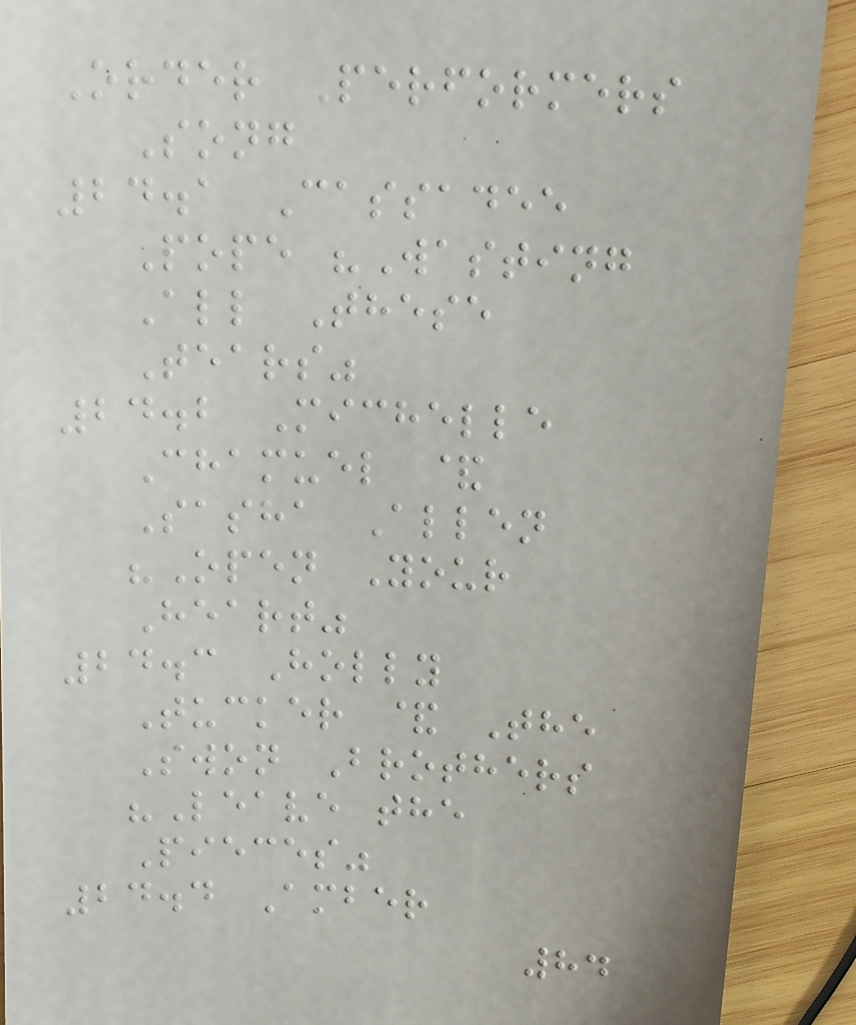Order Performers
Song
24.1 Cassadee
Pope "Wasting
All These
Tears"
24.2 Michelle
Chamuel &
Sasha Allen
"Open Your
Heart"
24.3 Holly
Tucker & The
Swon Brothers
"Leave the
Pieces"
24.4 Amber
84
